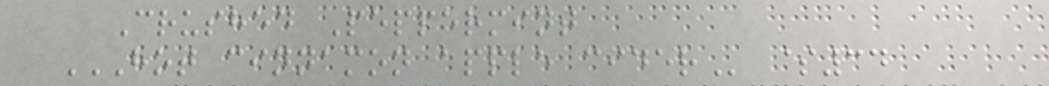Crushed Peppermint
HOT CINNAMON APPLE CIDER $34
